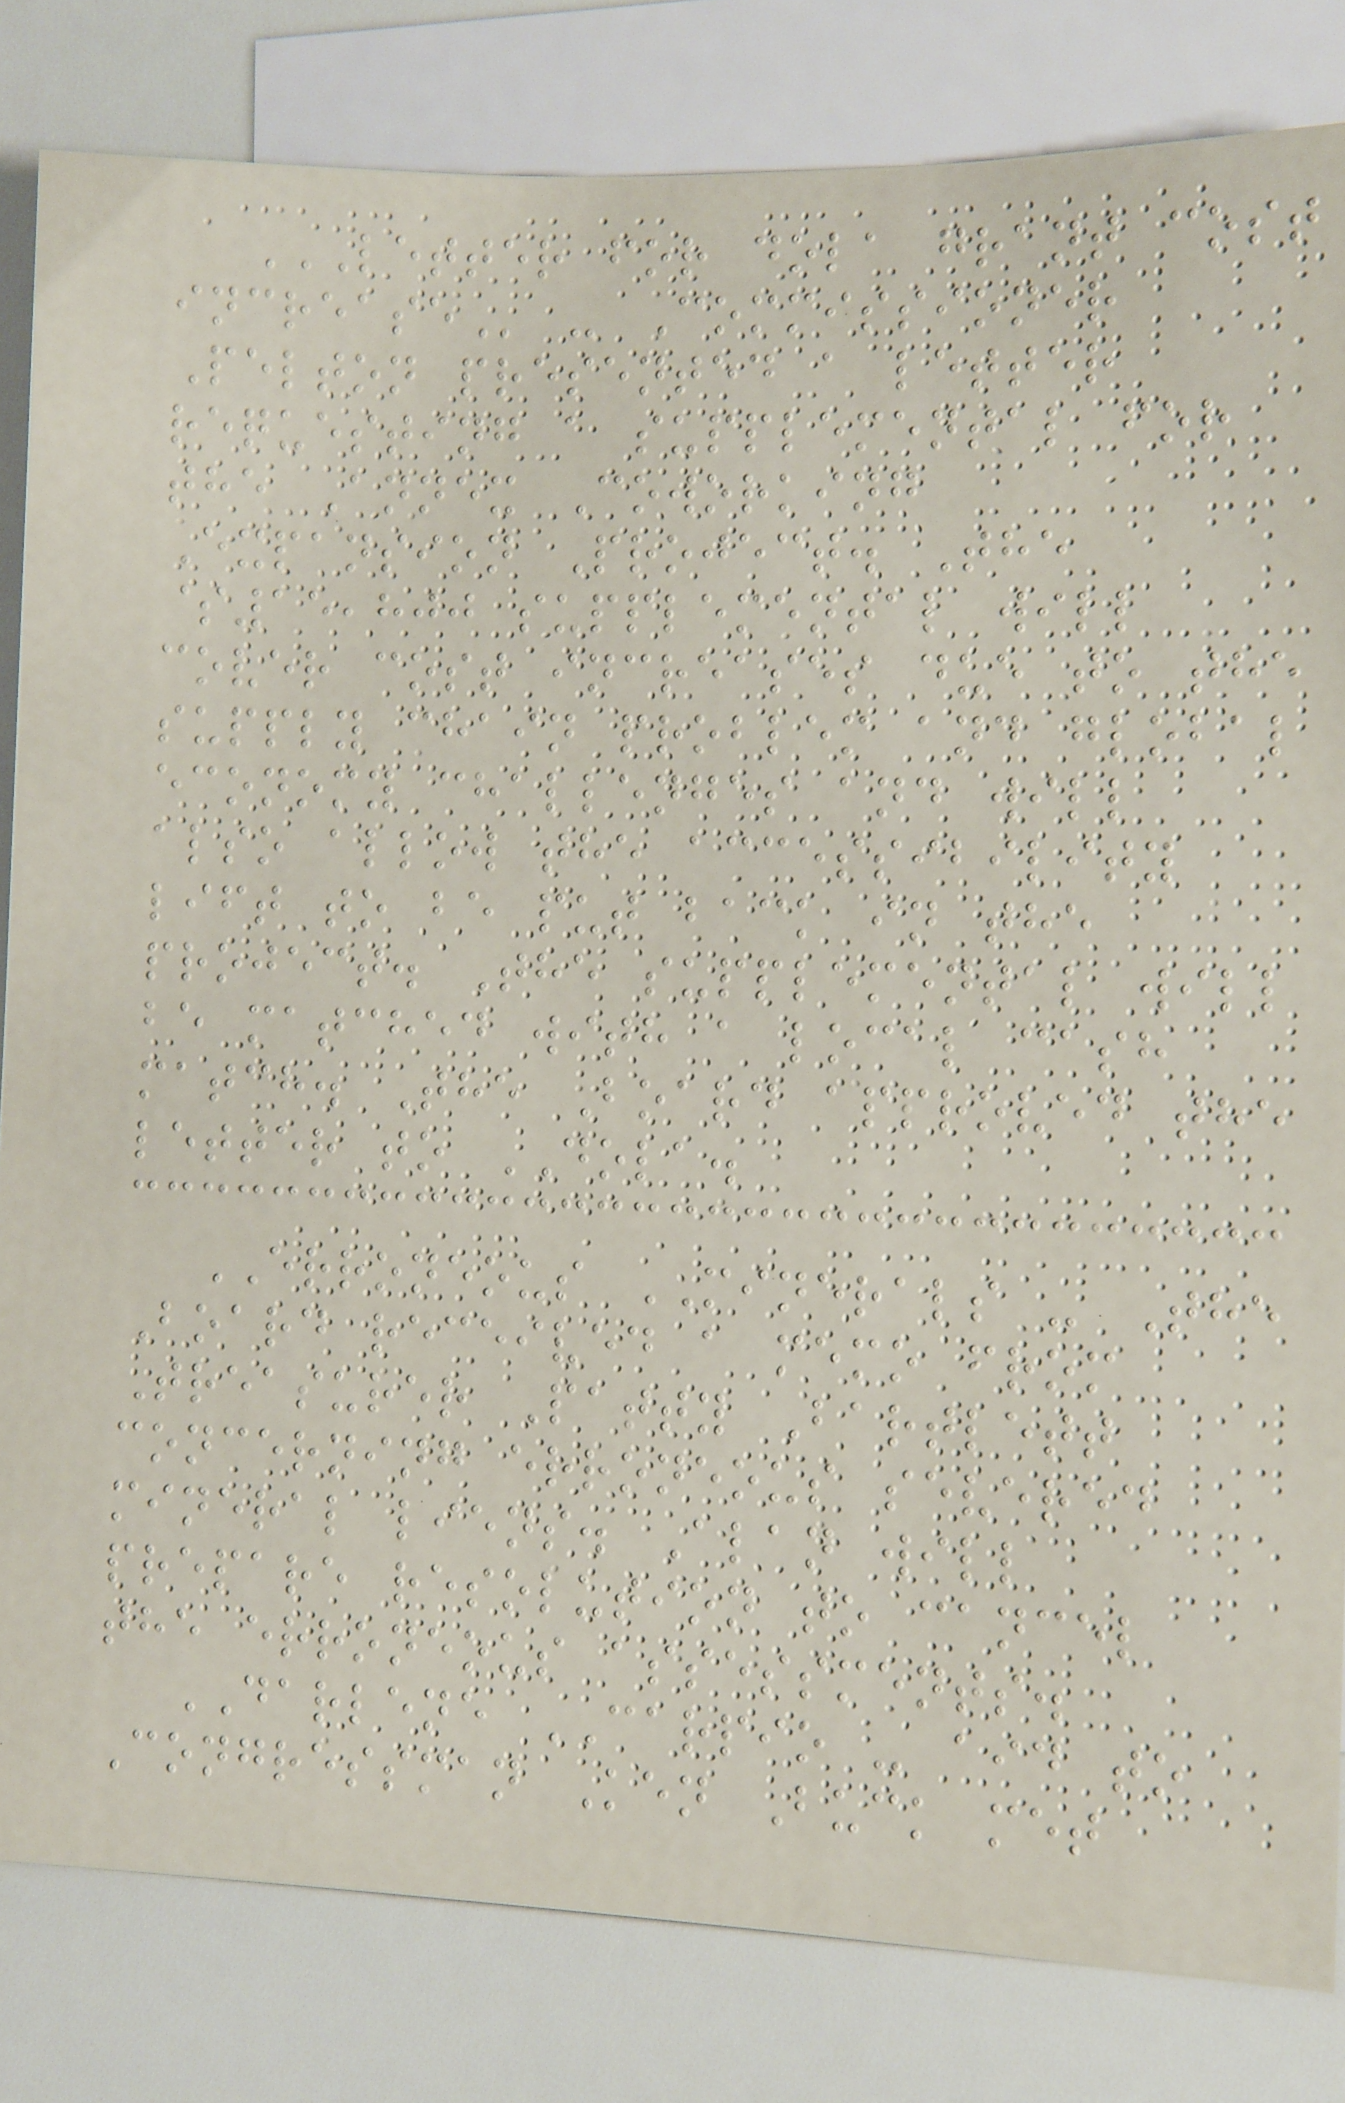LETTER FOR DOLA GRANT COST
INCREASE - Commissioner
Pelton presented a letter
requesting a supplemental for
the Annex Coworking
Expansion Project. The
$15,800 supplemental will
cover cost increases due to the
supply chain problem and global
economy challenges and will
also allow the accessibility
lift to be put back in the
project. The supplemental will
be matched with a local cash
match. The Board approved the
letter to DOLA.
ERRONEOUS MINERALS - The
Board received a memo from
Treasurer Patty Bartlett
concerning erroneous severed
mineral liens. Alan will
prepare resolution to cancel
the erroneous assessments.
DARLENE CARPIO - aid to
Congressman Ken Buck met
